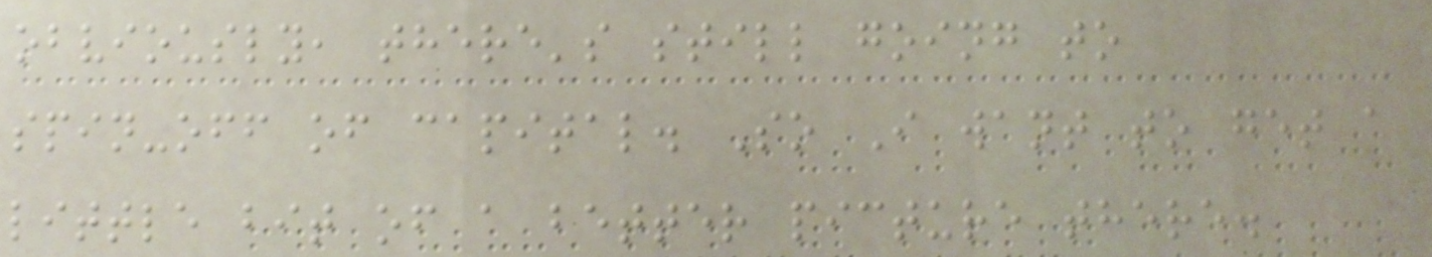obviously, there's still going to
spin-off of capital. So I want to get a
little bit of a better picture there.
